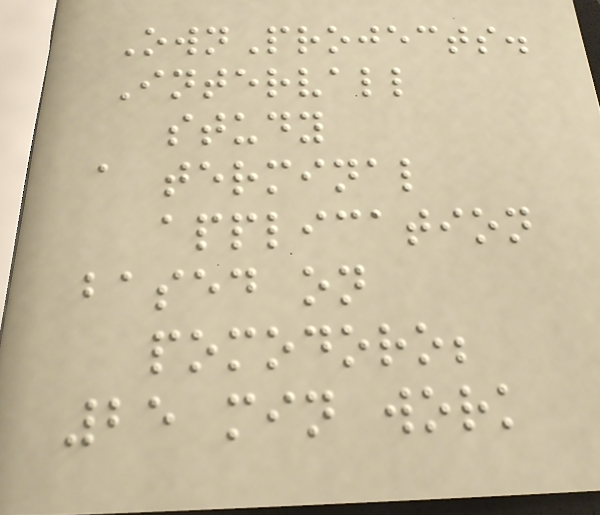OwnProjects.
Intervall
study
a terminal
application
based on
pomodoro;
25 min work
